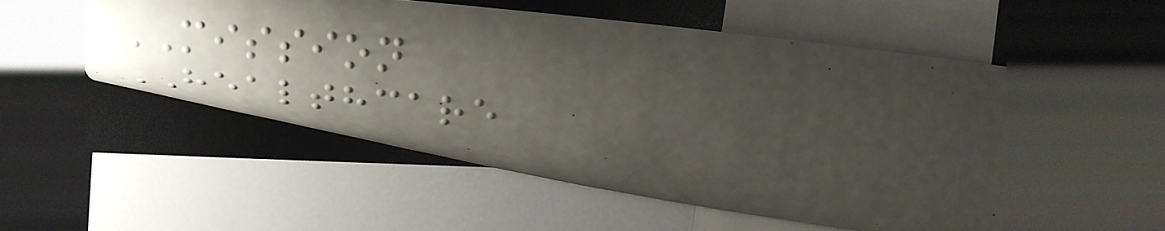MISSION
HEALTHCARE
